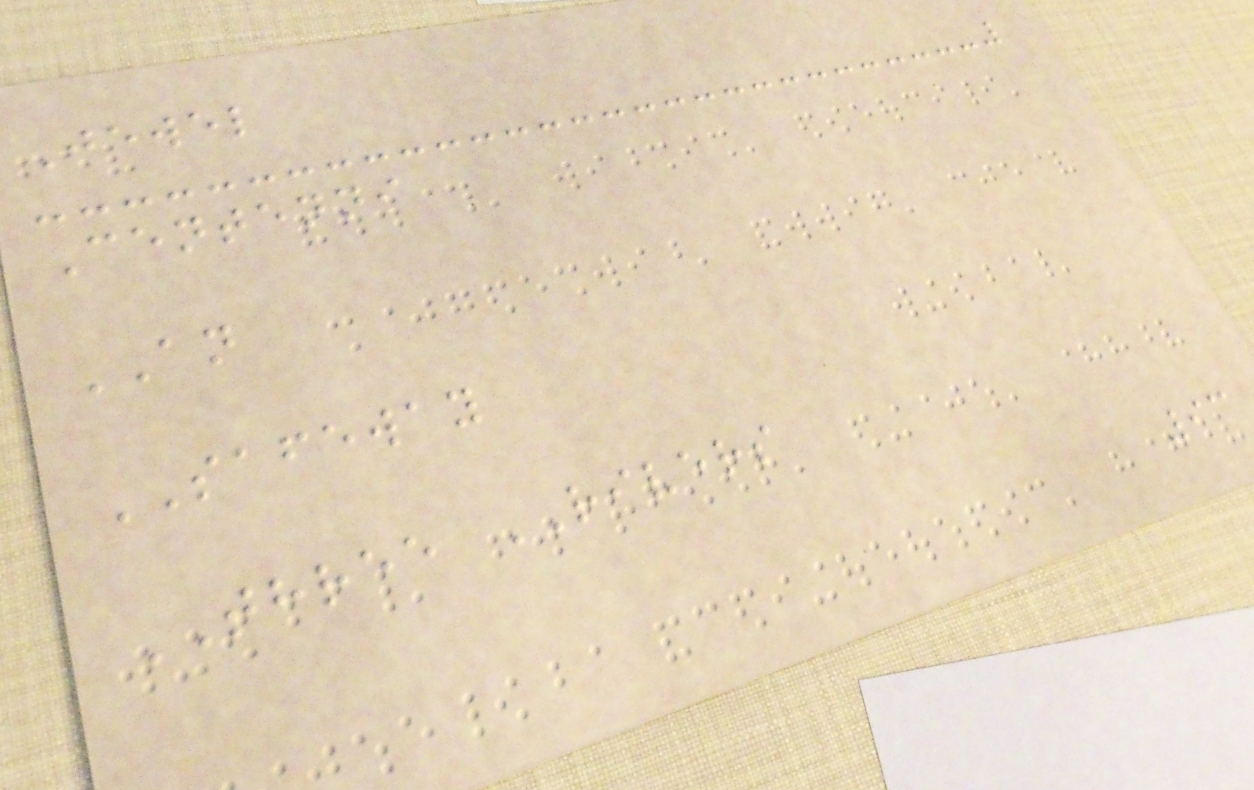Jewel
Centenni
AN
SAFEWAY
THREE RIVERS
93
